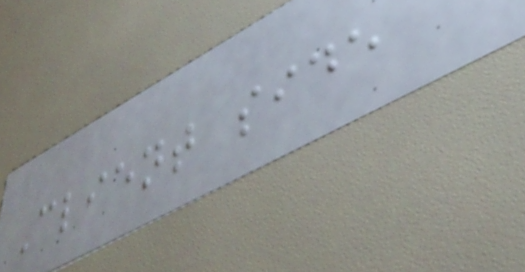Client side
